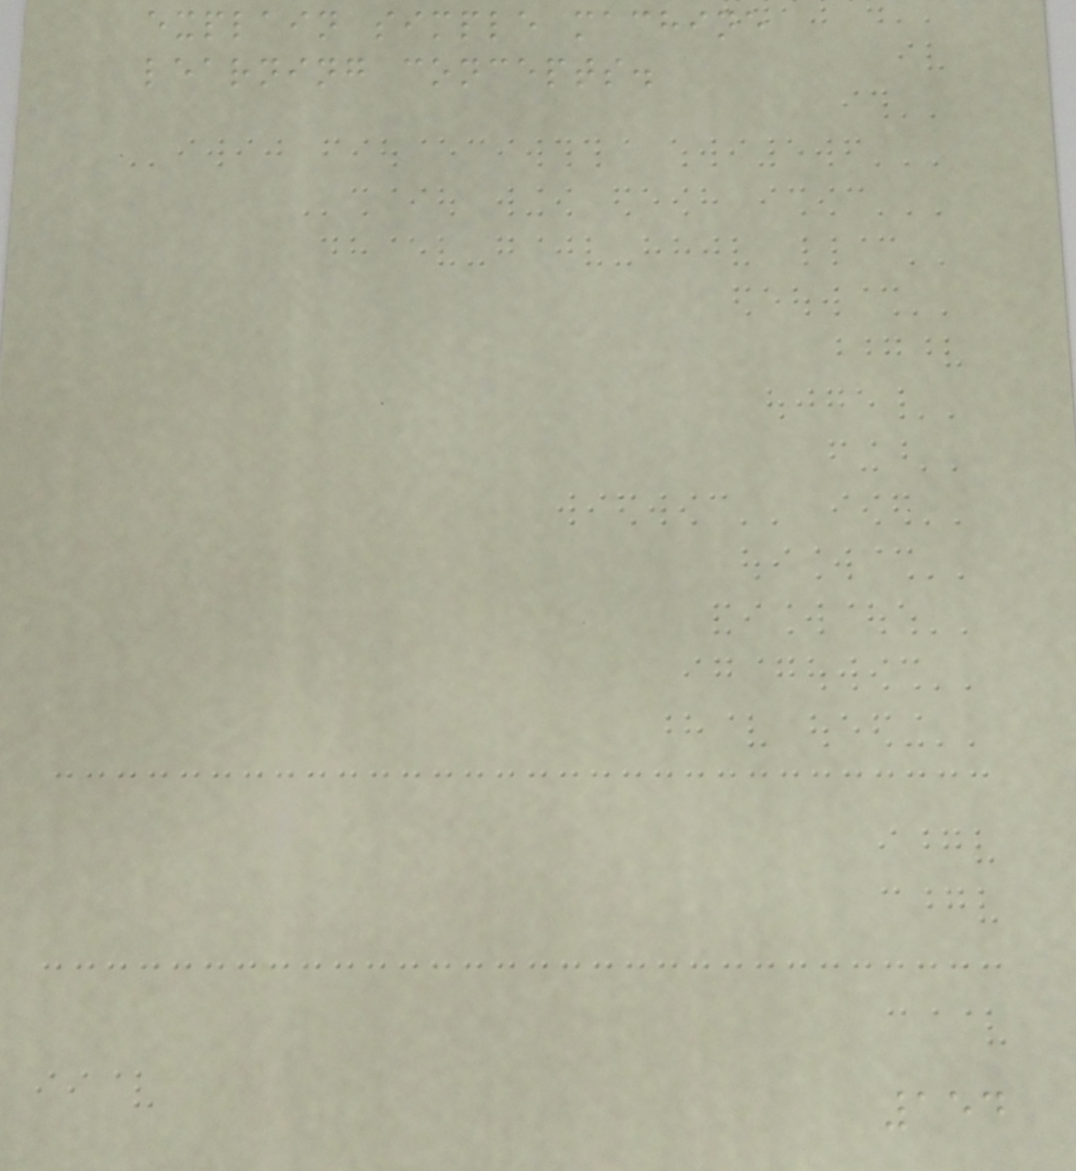explain simple machine
learning concepts.
154
